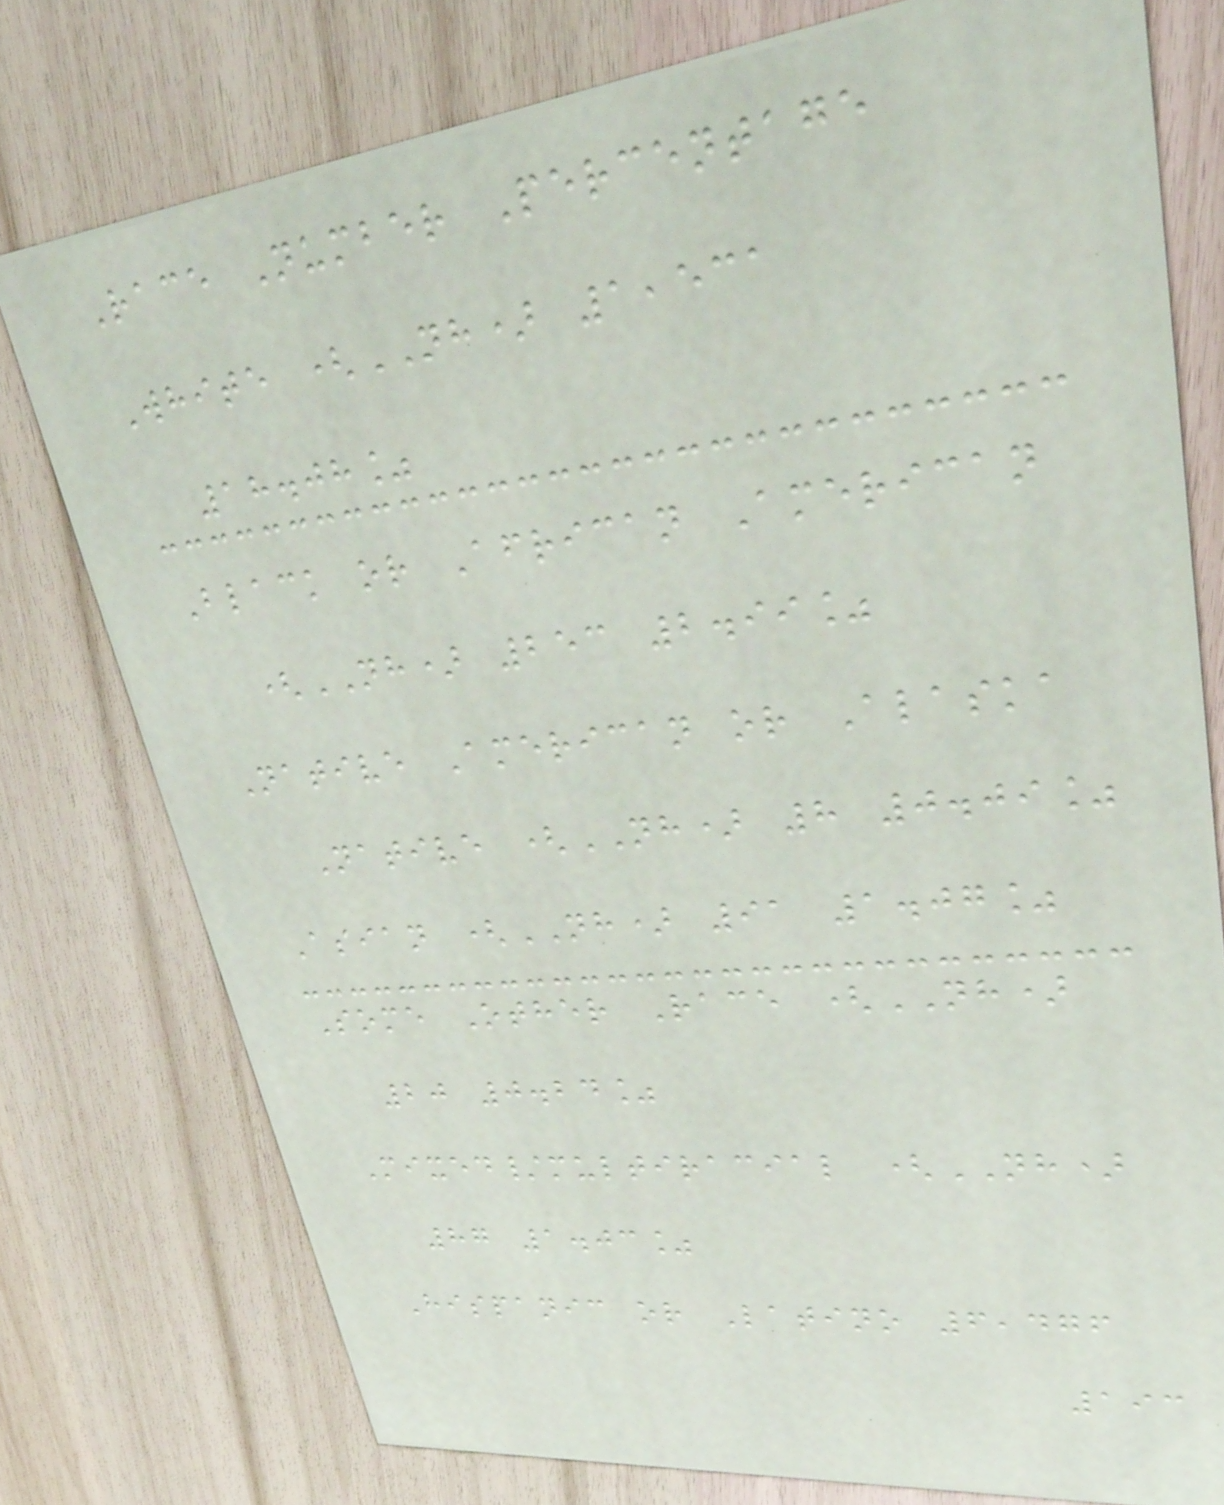Race Number Percentage
White (NH) 1,531
18.08%
Black or African American
(NH) 253 2.99%
Native American or Alaska
Native (NH) 8 0.09%
Asian (NH) 91 1.07%
Some Other Race (NH)
20 0.24%
Mixed/multiracial (NH)
87 1.03%
Hispanic or Latino 6,476
193
